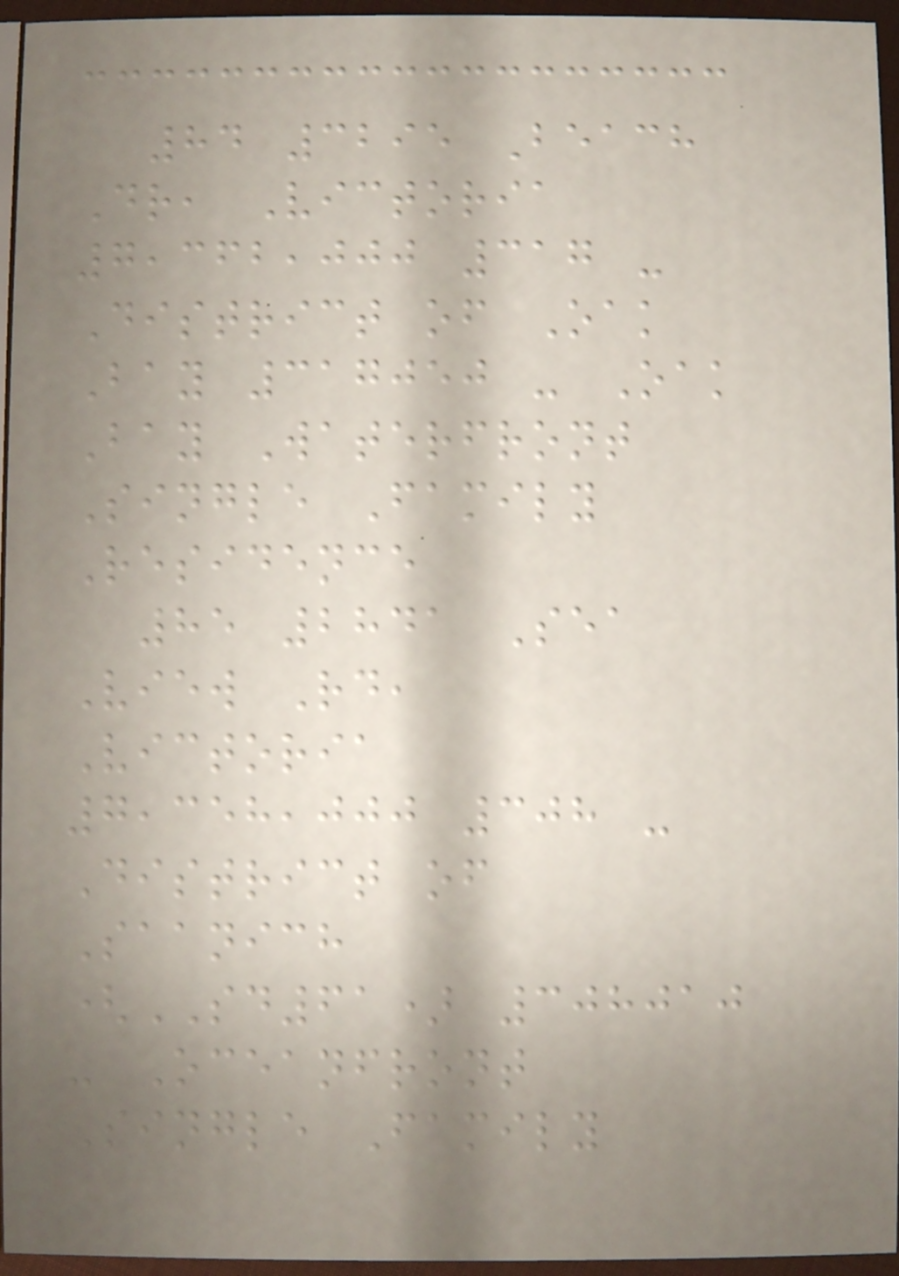84 3295 Beach
Dr, Victoria
7,362,000 317 -
District of Oak
Bay 317050 - Oak
Bay Waterfront
Single Family
Residence
85 2841 Sea
View Rd,
Victoria
7,358,000 308 -
District of
Saanich
(SD61) 308010
- Oceanfront
Single Family
